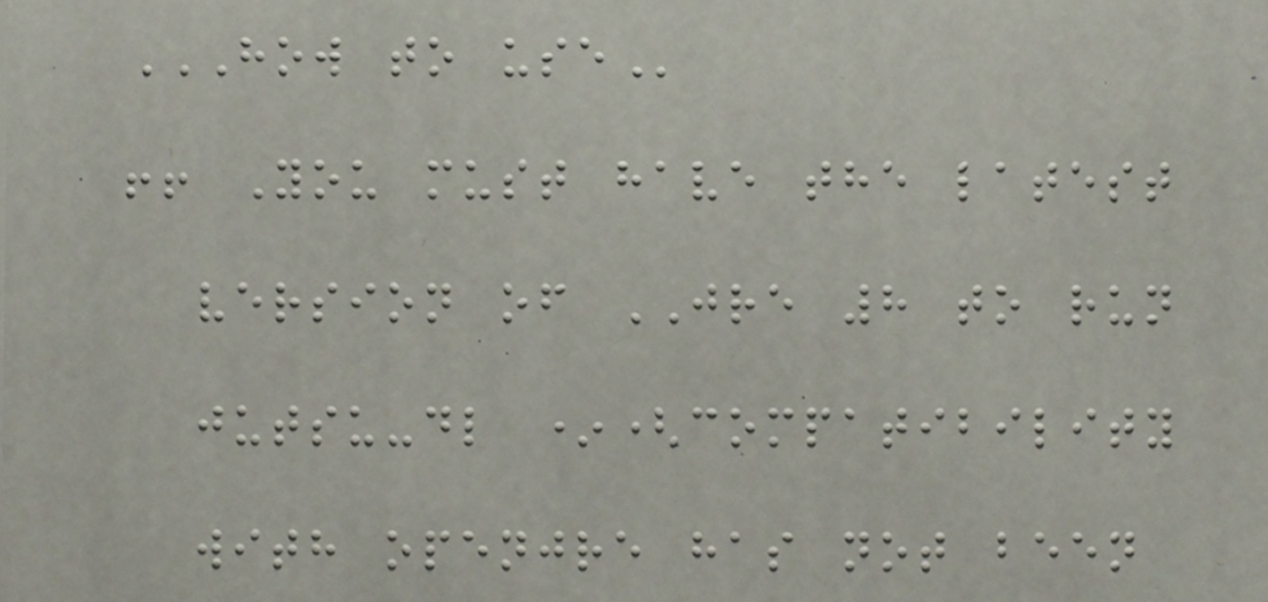HOW TO USE
!! You must have the latest
version of JRE 8 to run
jutsu-dl *(compatibility
with openjre has not been
